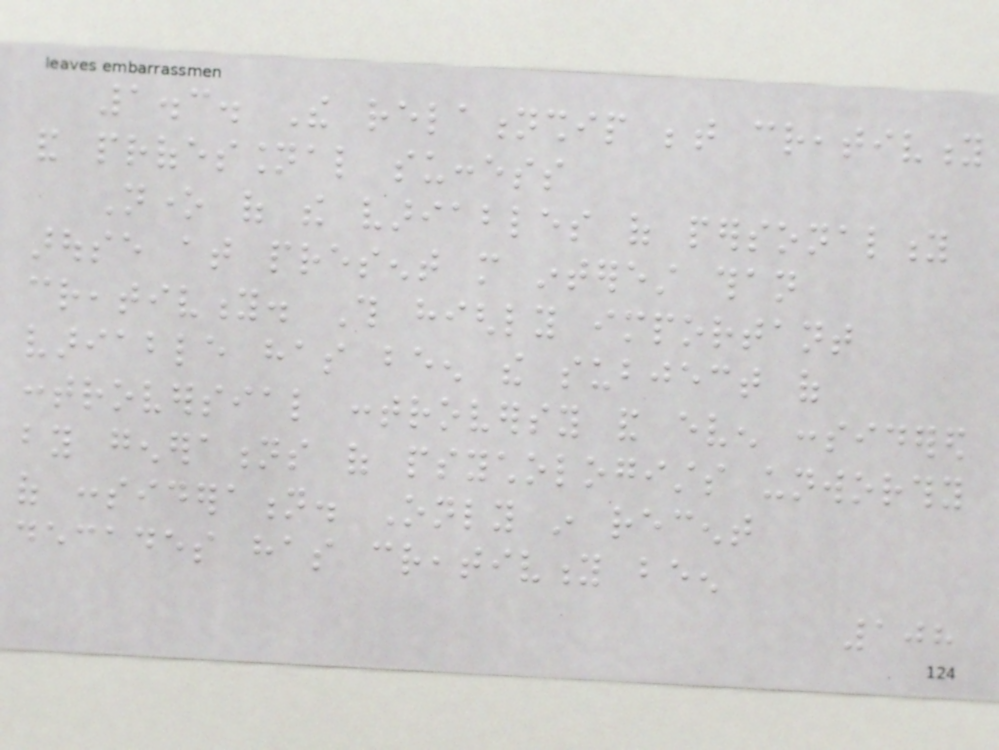1.3. The relationship between creativity
and professional success
None of the variables of personality
arouse at present more interest than
creativity. This highly important
variable has been the subject of
controversial controversy and even considered
by generations of psychologists unworthy
of consideration. Only in recent
decades has creativity been
108
